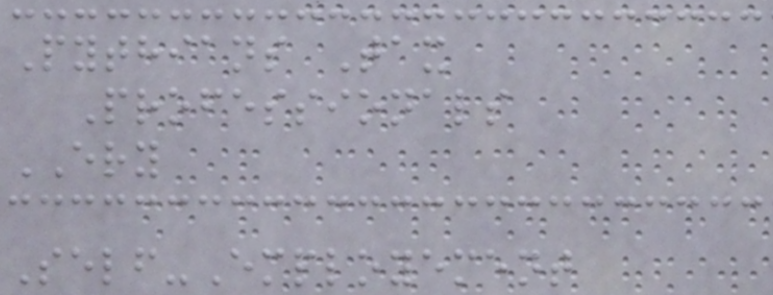Pythians Tax
Professionals
ERY
Self-Employement
